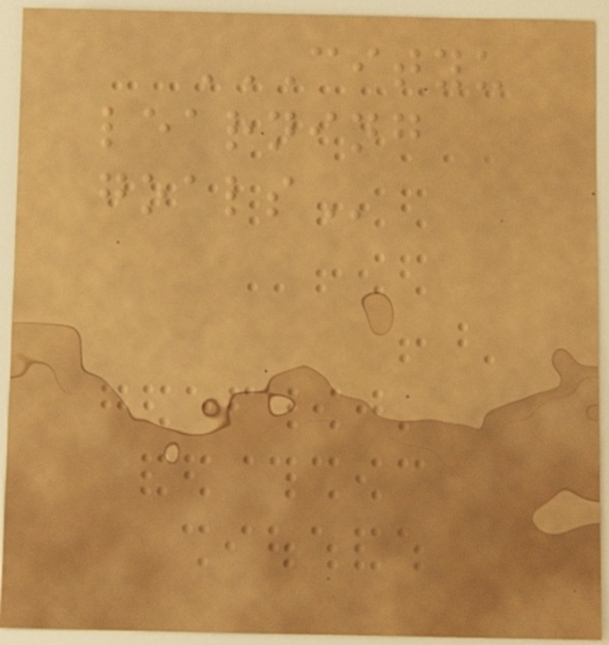CITYU
LEARNING
GOALS
